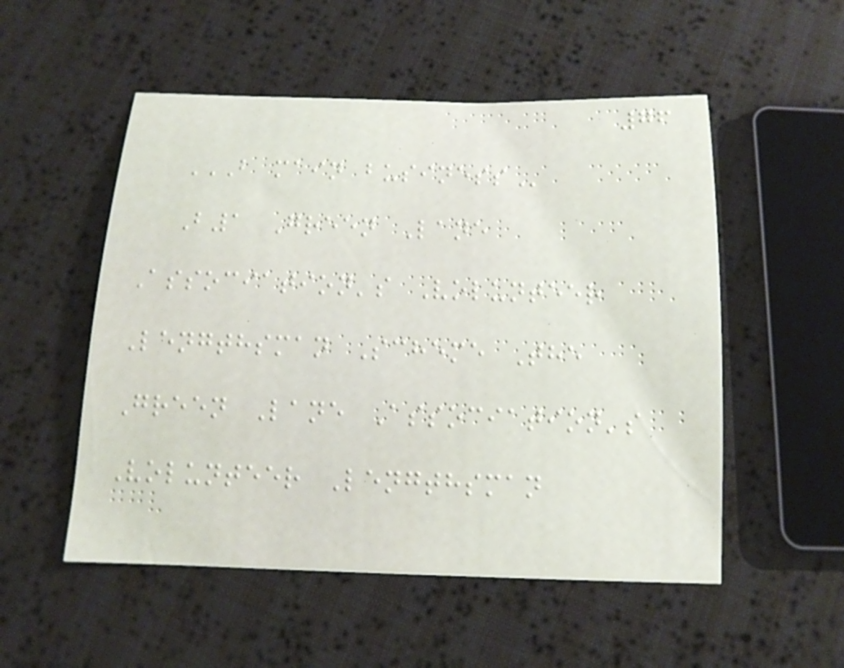76
B MAIN BUSINESS
B1 Green Lane
Association's Volunteer
Lengthsman Scheme The
Green Lane Association's
Volunteer Lengthsman
